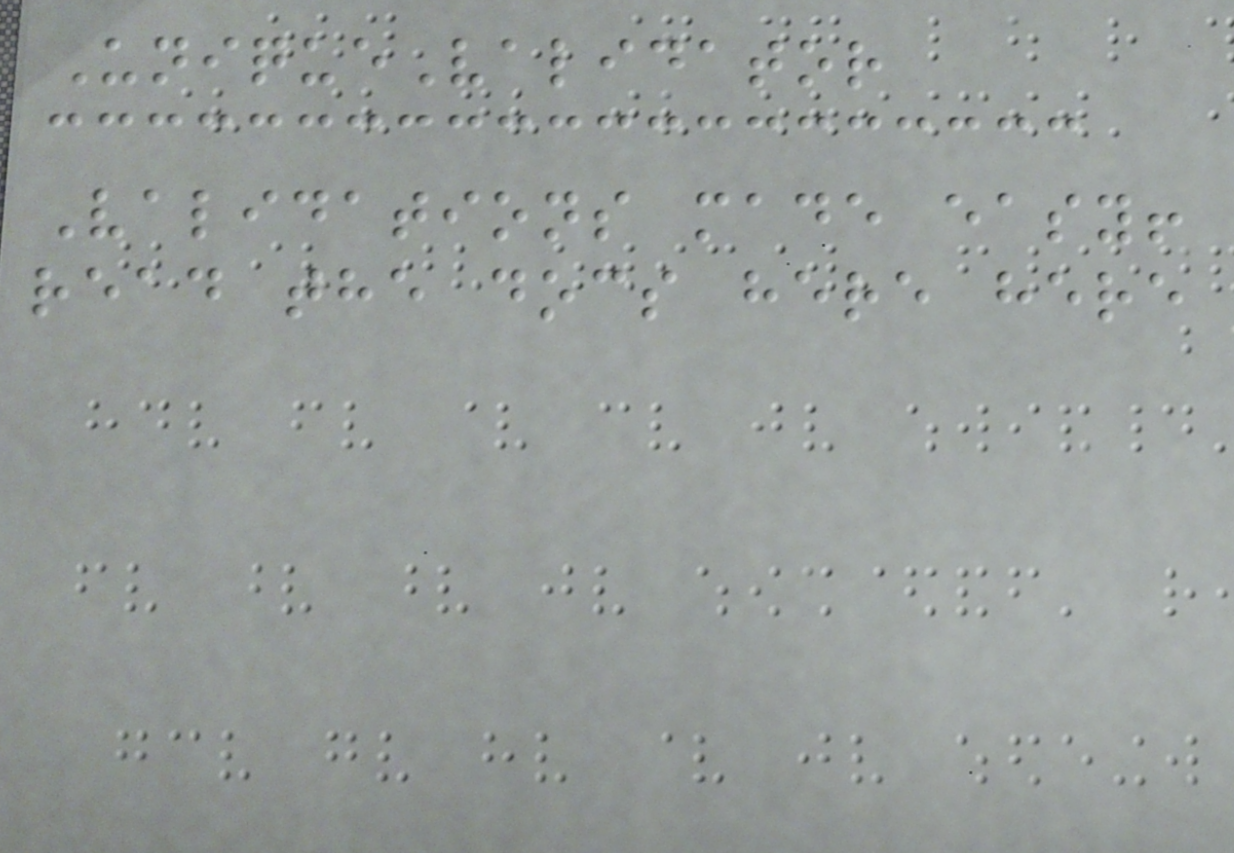UniqueValidator
Validations made easy!
read the docs here here
